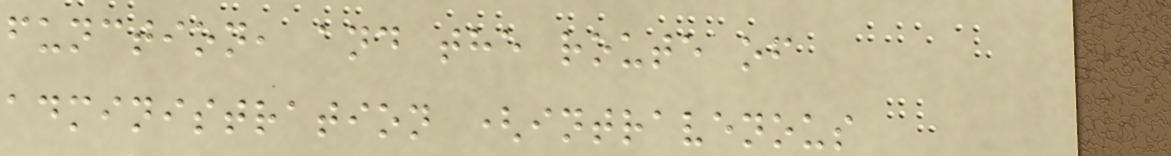function, and the route of
administration (intravenous
